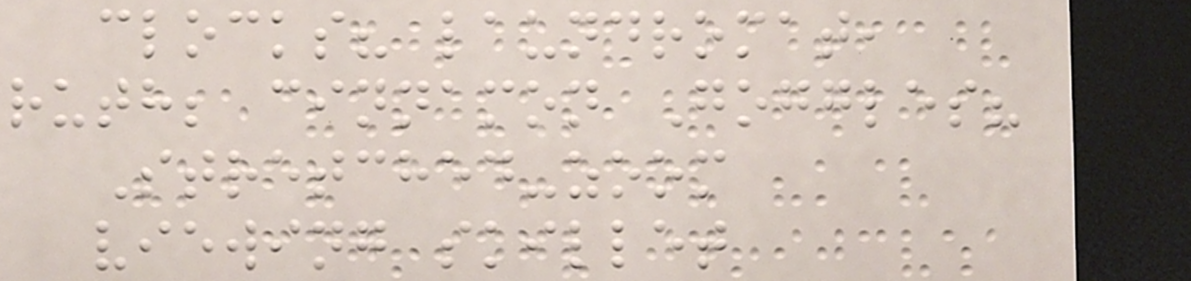clocks? laundromat,
ruth; cinnamon Goggles?
Stretched-zoom
viewing skillet
